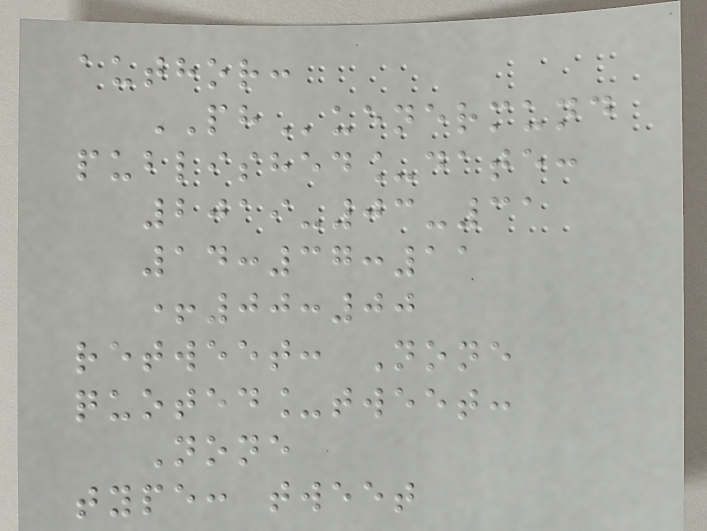author:
PHuenermund
published_date:
2019-03-31
14:37:11
+00:00
retweet: None
quoted_tweet:
None
type: tweet
